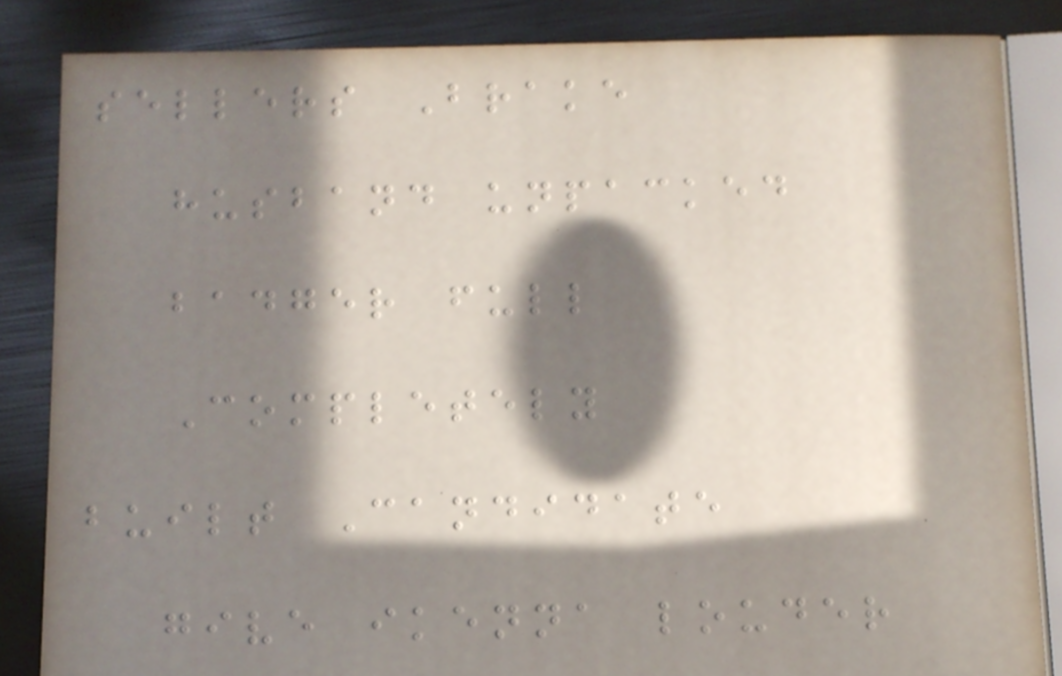sellers Brake
husband unpacked
badger full
Completely
built Candidate
give ikenna louder
